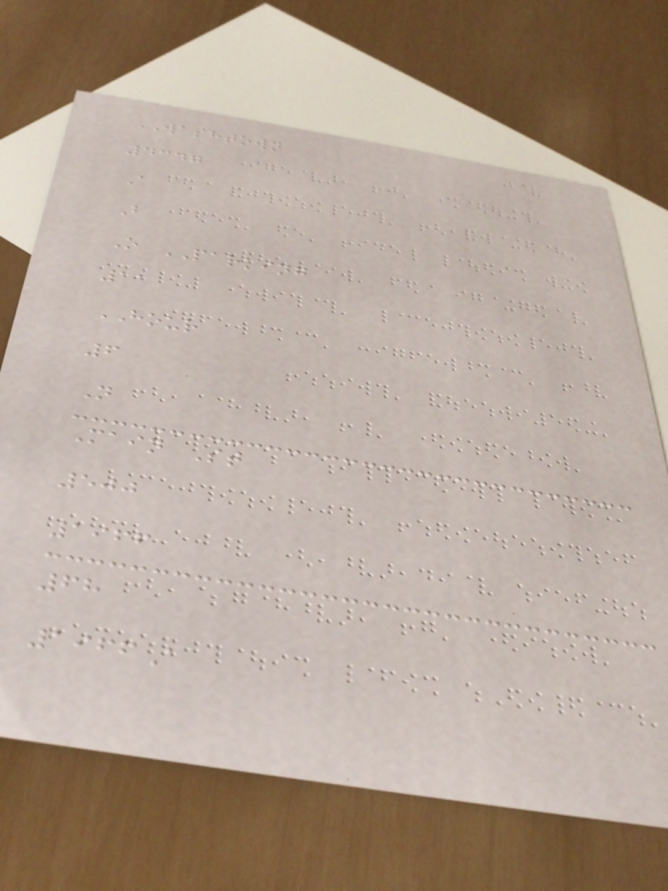WASHTOWN
4347
A
B
O PARKING
11
HOUR
6
N
Main St
500
1966
68
1966A
